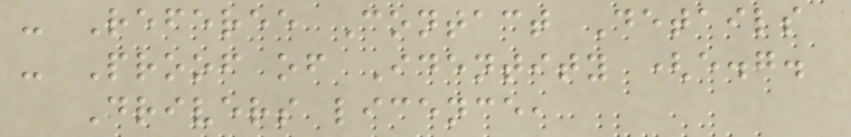- Referee Contact Details
- Proof of Identity (e.g.
Drivers licence,
